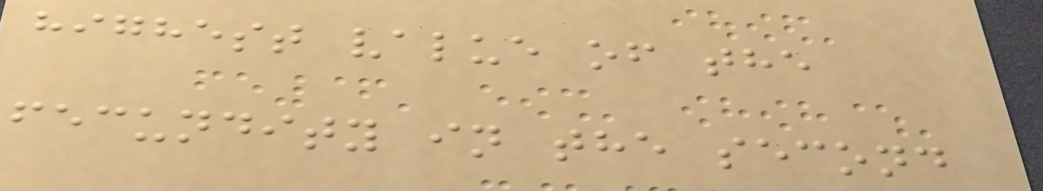highest value of the
fecundity in the second
